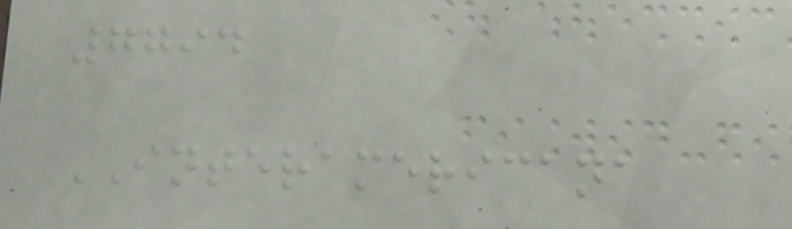7794
INTERAMERICANA
